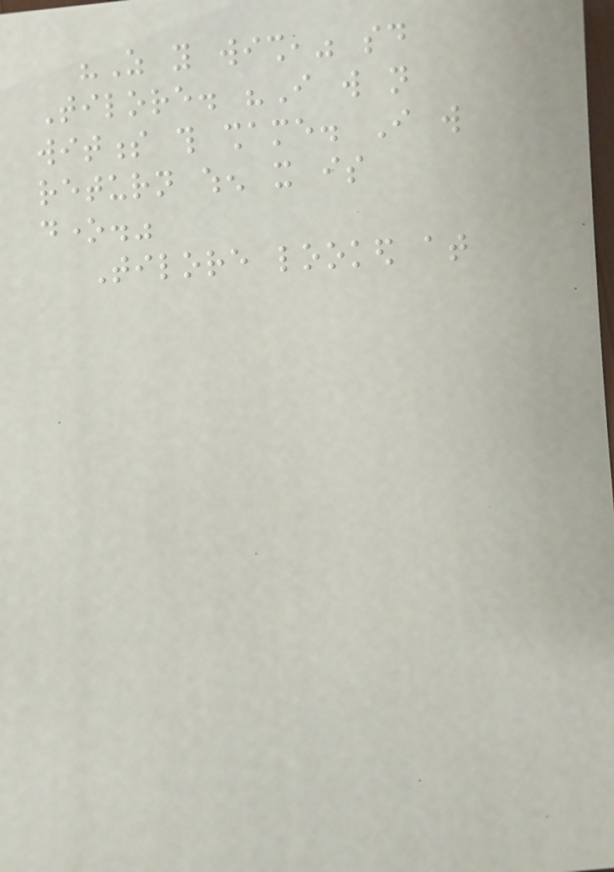"As you wish," said
Tilore. "I will not
witness this shame. I will
return when it is
done."
Tilore looked at
